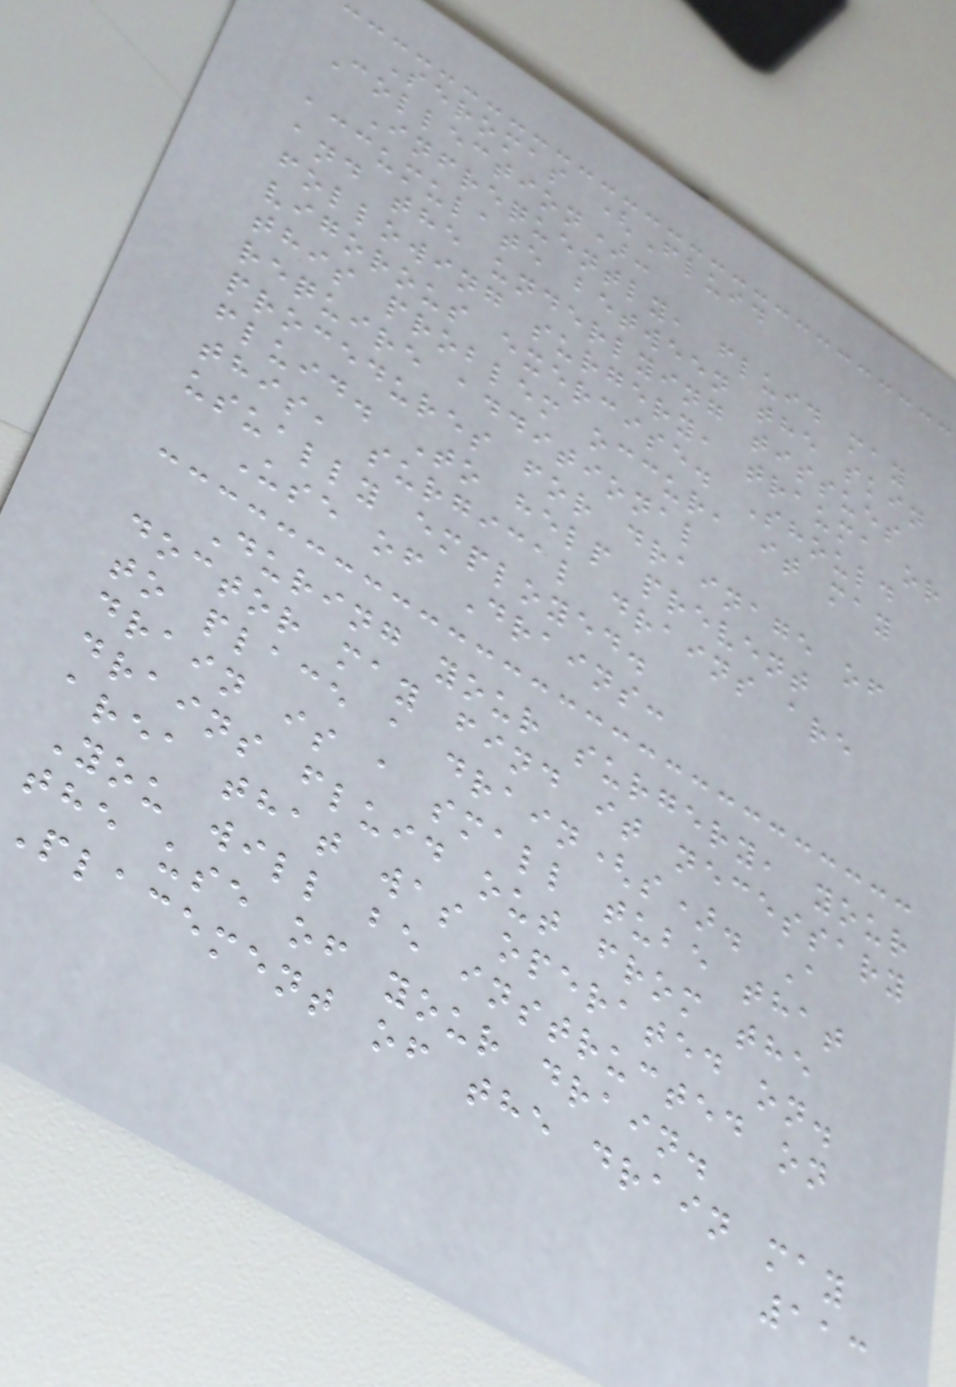Seromas (Fluid
Collection):
Infrequently, fluid may
accumulate between the skin
and the underlying tissues
following surgery, trauma or
vigorous exercise. Should
this problem occur, it may
require additional
procedures for drainage of
fluid. To help prevent
this, surgical drains are
usually employed.
Use of Drains:
During your surgery, your
doctor may find it necessary
to place a drain(s). A
drain is a small tube that
drains fluid out from the
area that was operated on.
You will be instructed on
the use of your drain.
Placement of the drain may
113
